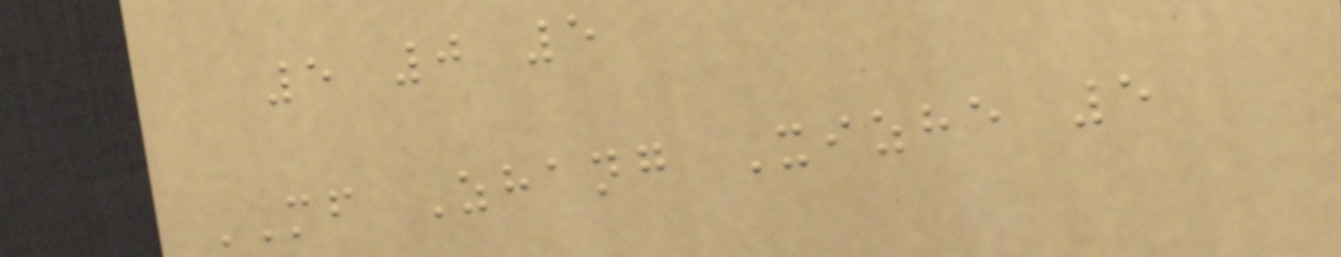5 0 5
MF Zhang Xizhe 5
